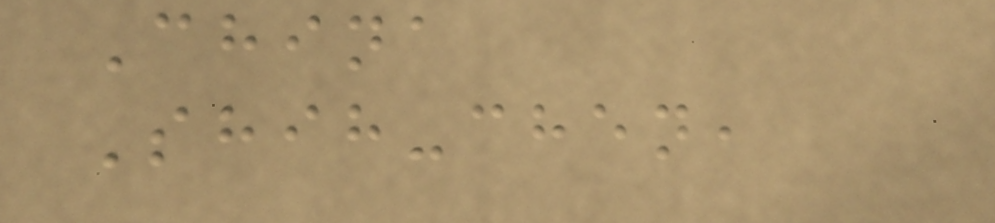China
Shih-chen,
